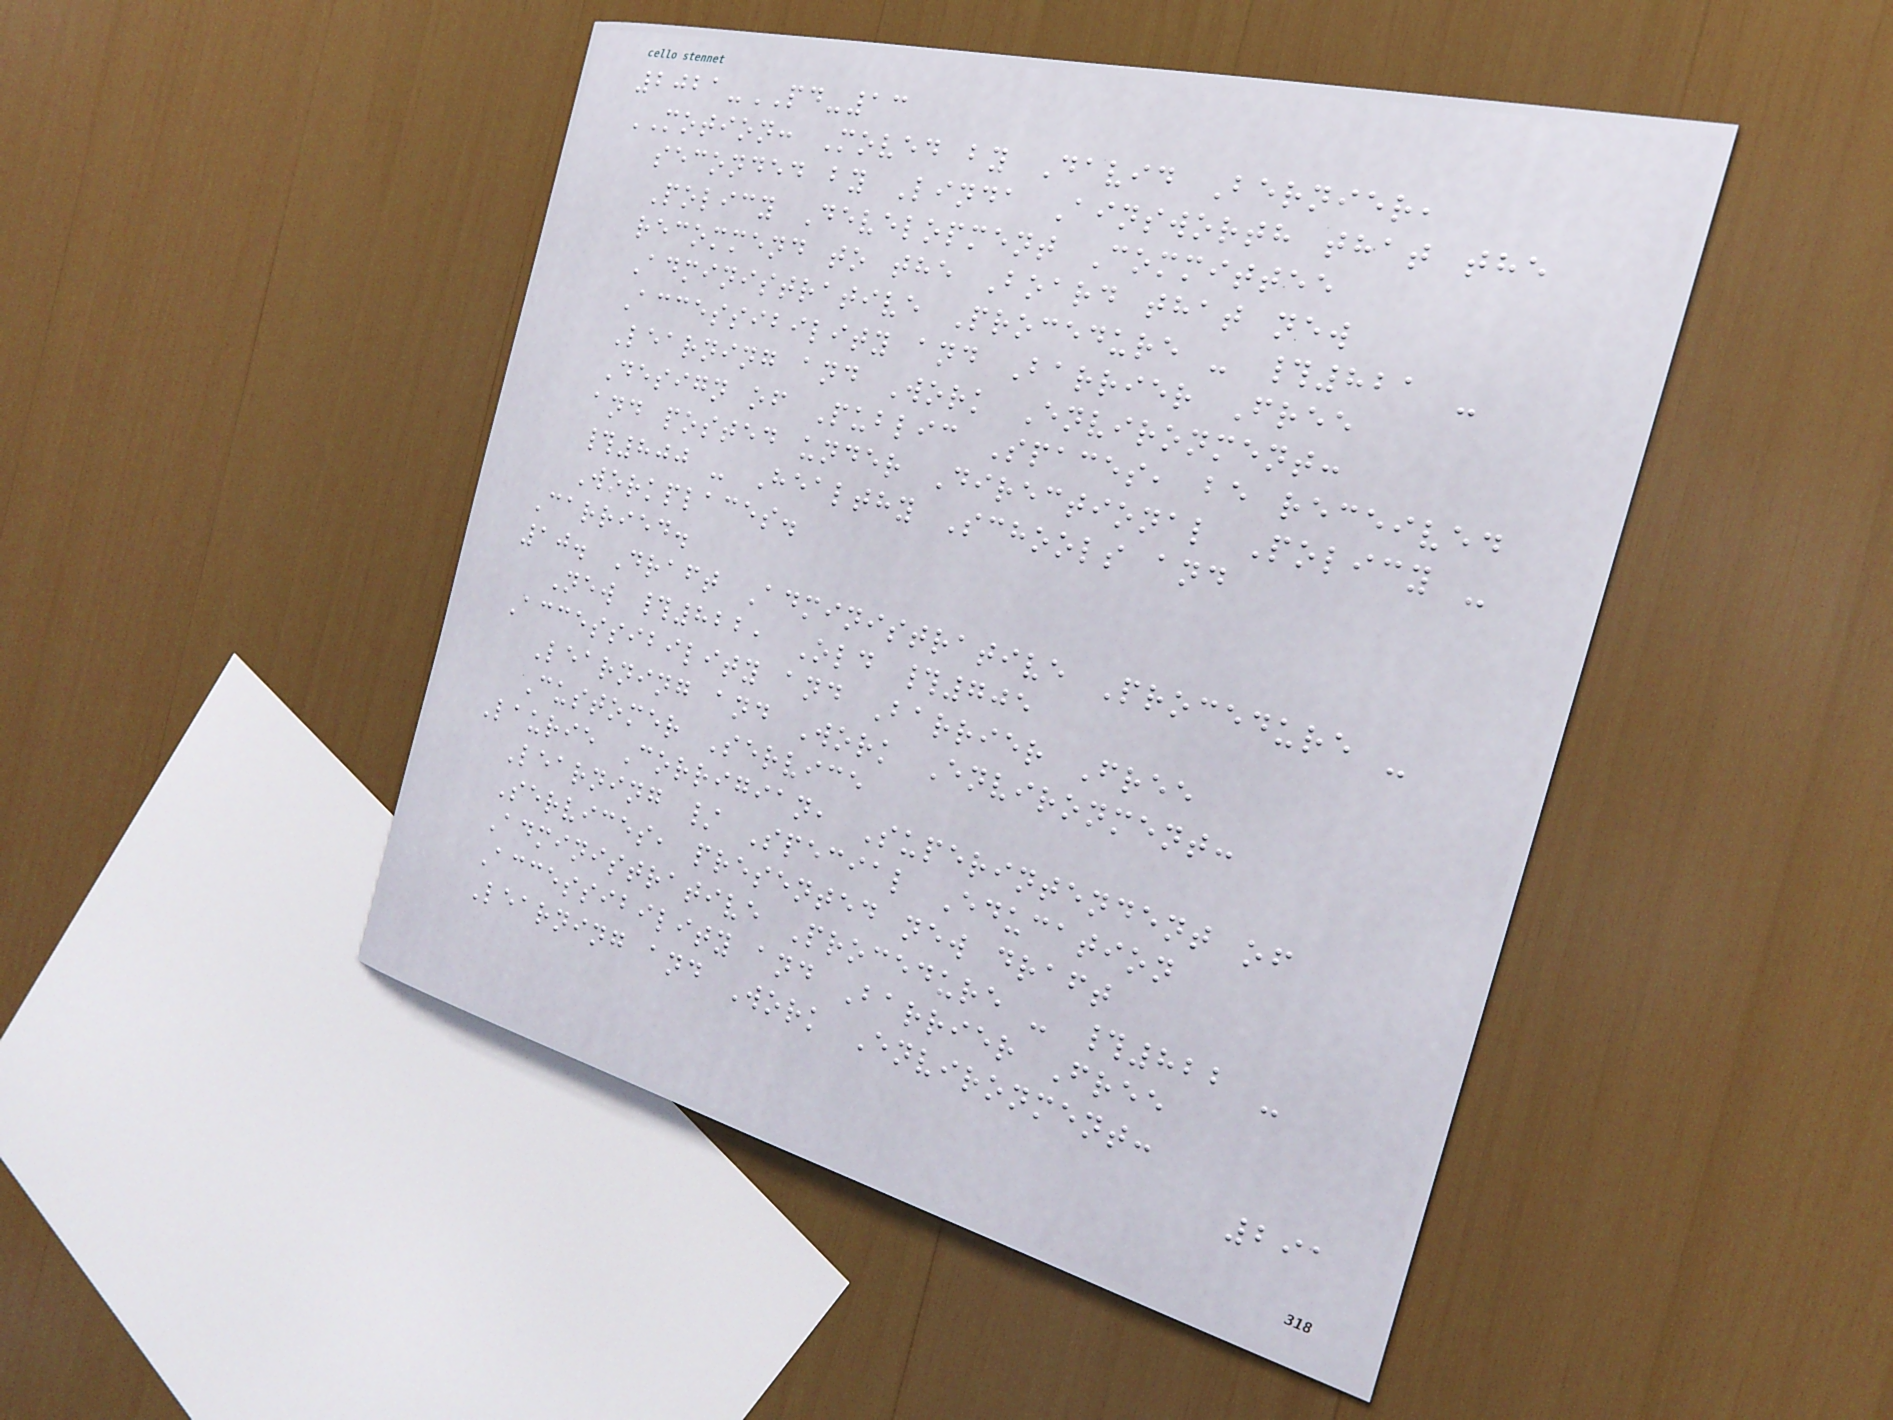2021-PD-13
MOTION: Moved by David Bernier,
seconded by Linda Ainsworth that the
Policy Development Committee
recommend to the Board that new
Administrative Procedure - #821 -
Accessibility and Barrier Free
Learning and Work Environment:
Design of Public Spaces, be received
and posted under Directional Policy -
#800 - Healthy Schools and
Workplaces.
Carried.
10. Draft Administrative Procedure -
New #822, Old #705
Accessibility and Barrier Free
Learning and Work Environment:
Customer Service
Laurie Corrigian, Superintendent of
Learning / Special Education
Services, presented new draft
Administrative Procedure - #822 -
Accessibility and Barrier Free
Learning and Work Environment:
291
